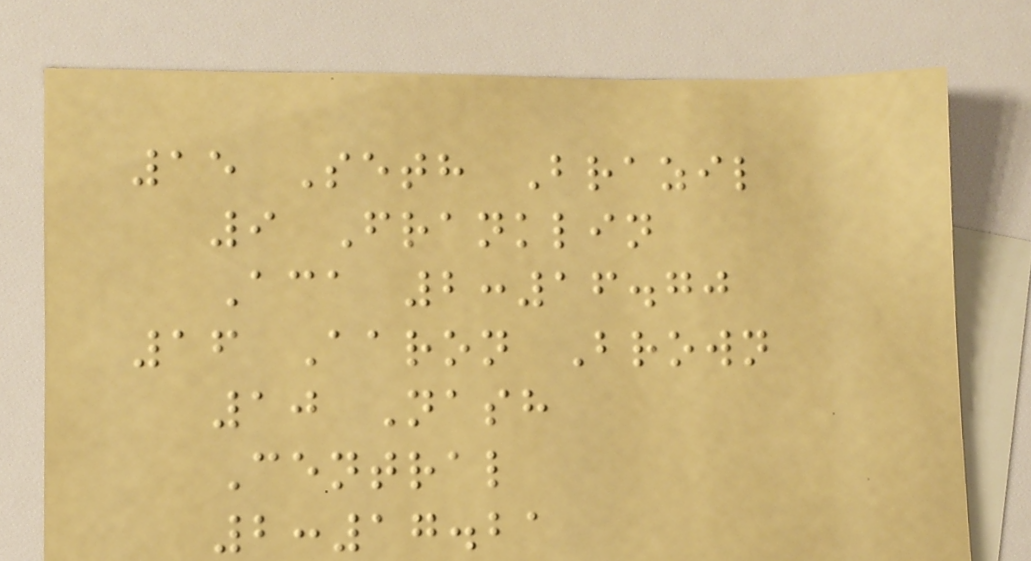15 Seth Brazil
9 Franklin
Aca 2:16.70
16 Aaron Brown
10 Nash
Central
2:17.21
